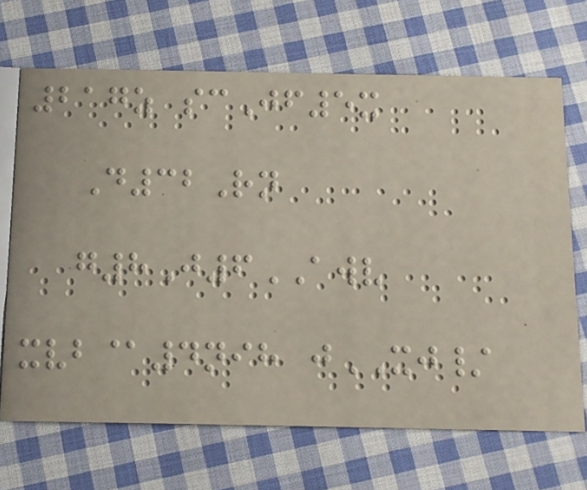217z scJf5x
D32Rn
g8J6AWV
xvb@4nih jXJ/
